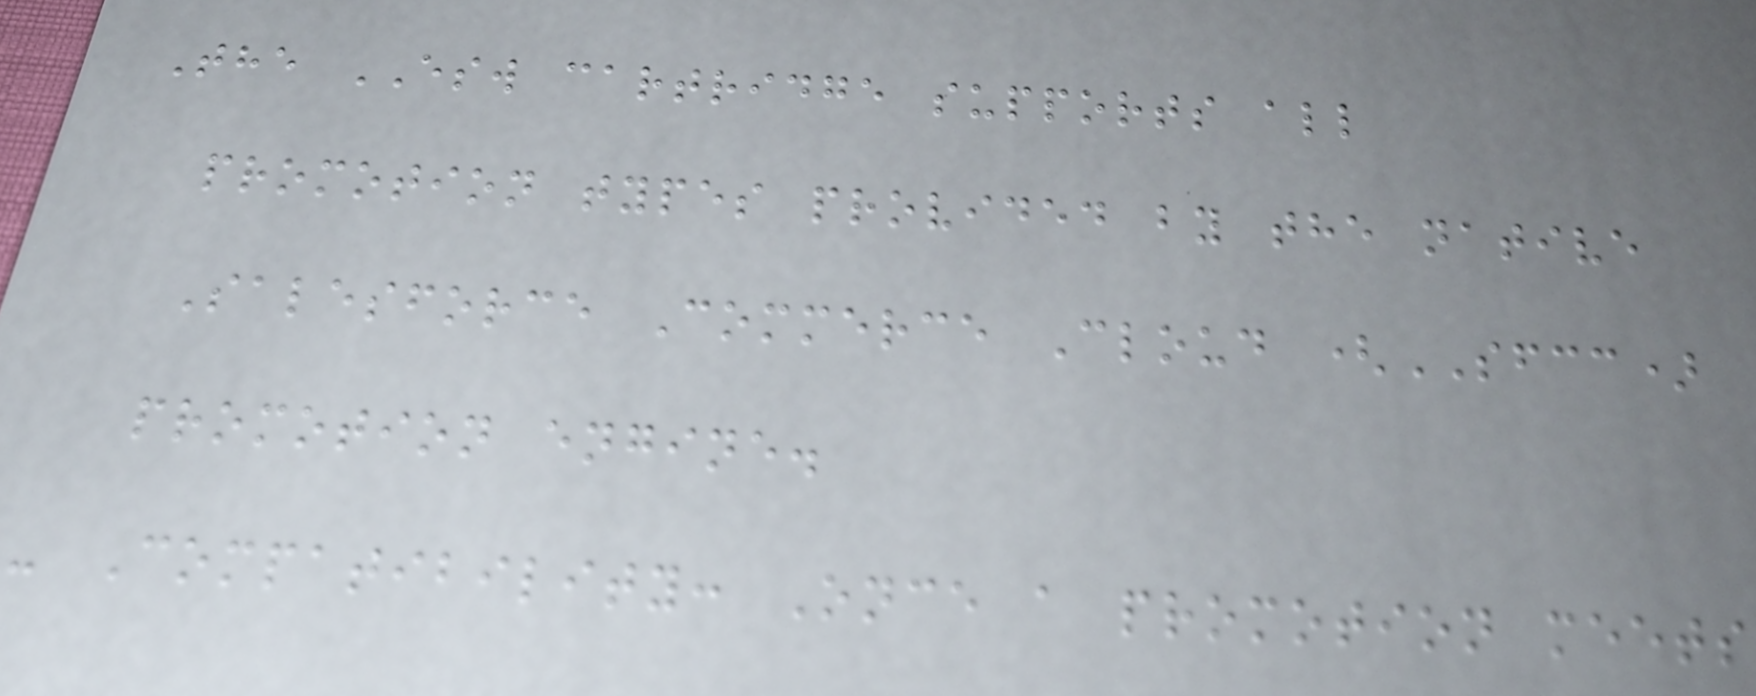The ESW cartridge supports all
promotion types provided by the native
Salesforce Commerce Cloud (SFCC)
promotion engine.
- Compatibility: Once a promotion meets
